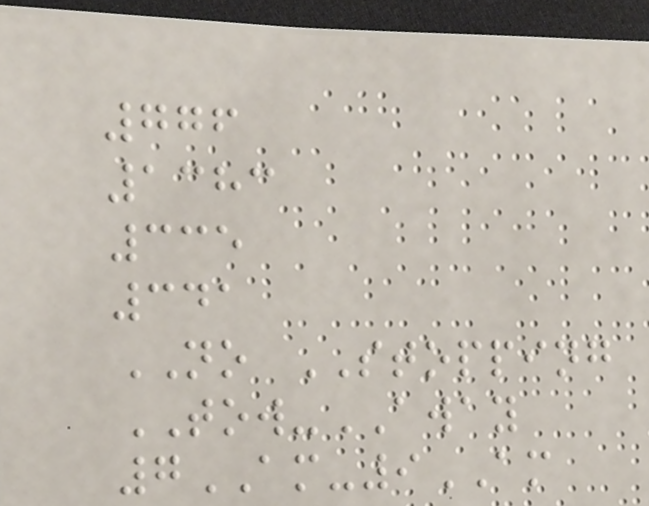776
1383
335
341
NO STOPPING
TOW-AWAY
7AM-9AM
